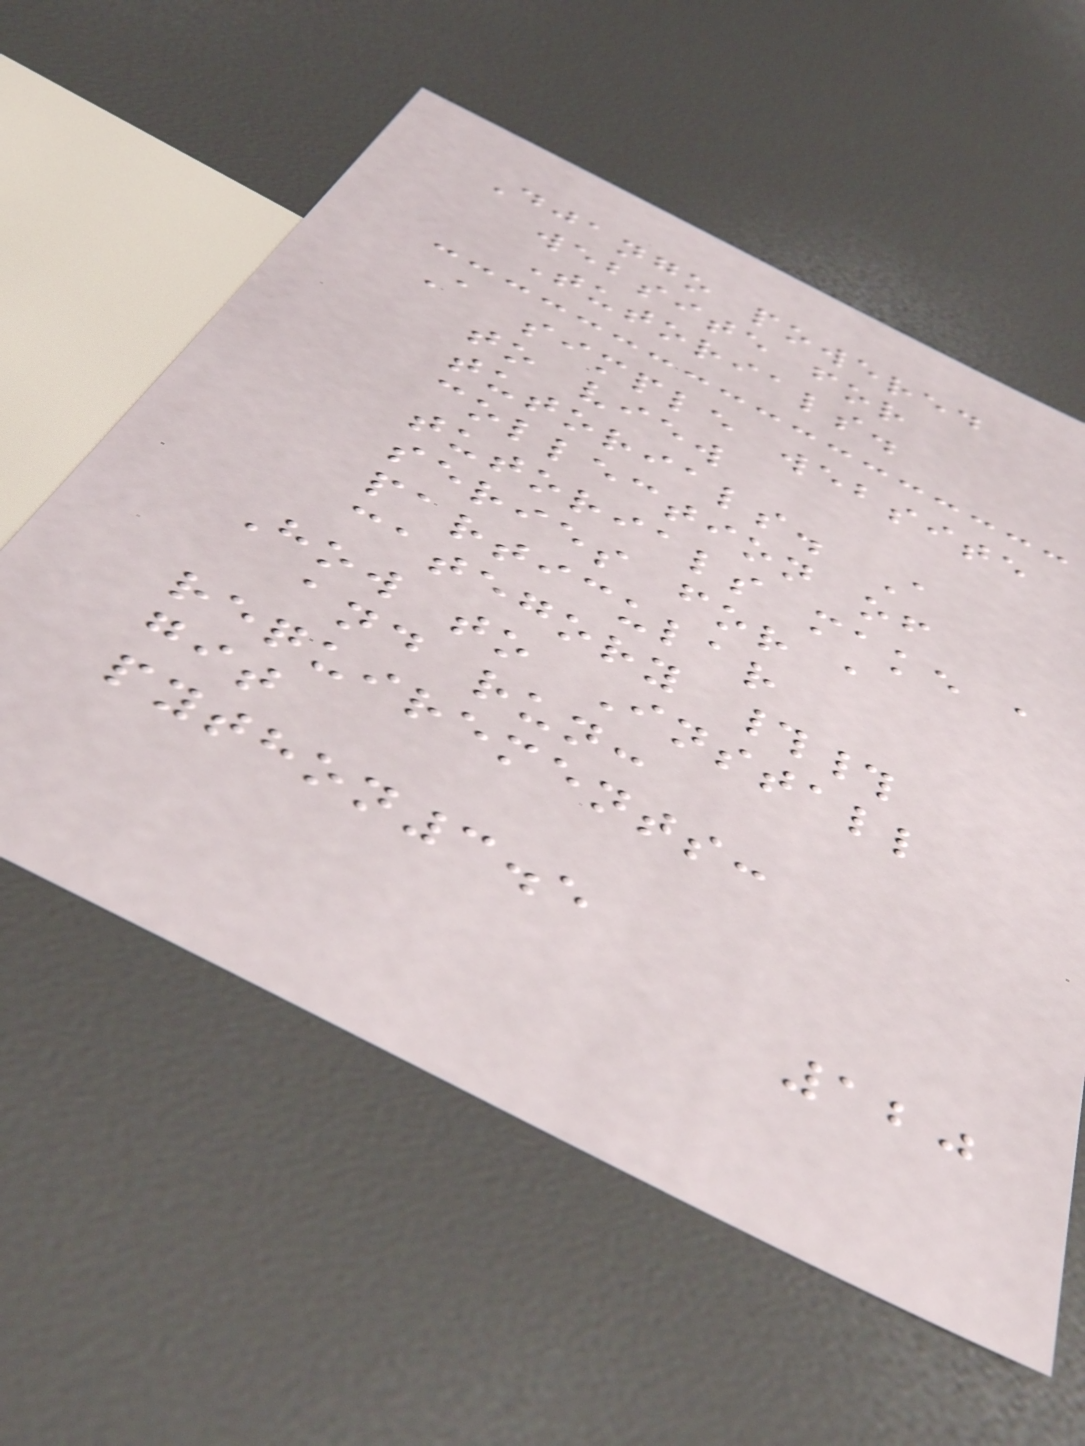Django powered
website for
Tutorials.
A simple website
to view
tutorials. A
collection of
tutorials make a
series for a
particular
category ##
How to Install
and run:
requirements:
git
python3.5
120
